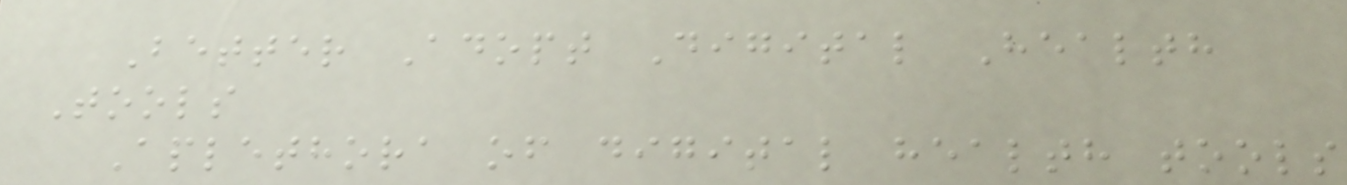Better Adopt Digital Health
Tools
Aplethora of digital health tools
